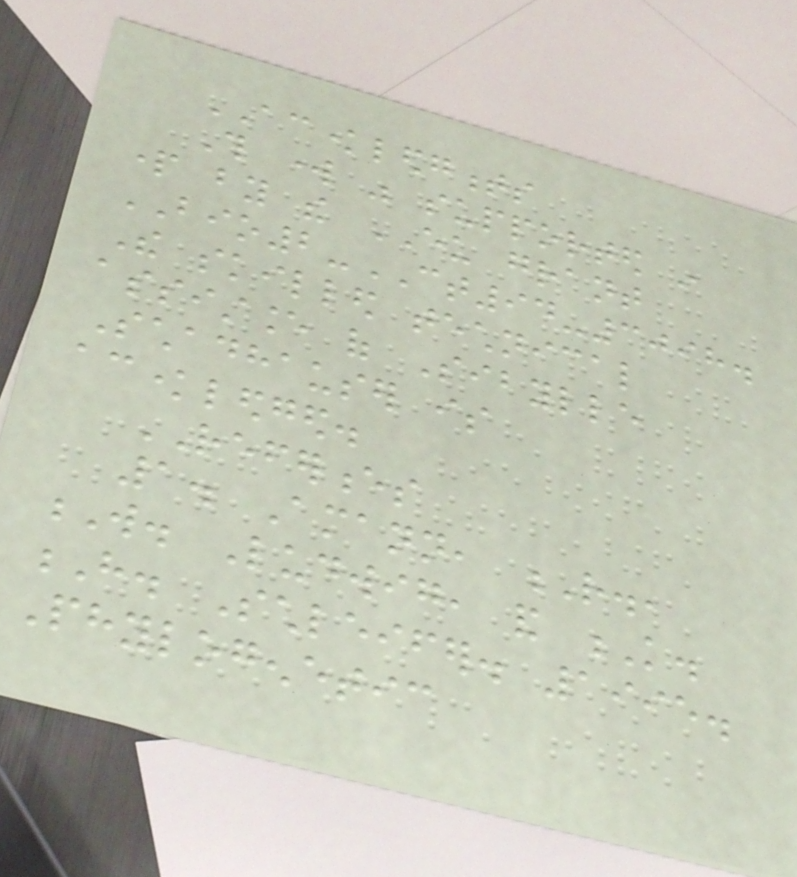ACKNOWLEDGMENTS
This work was supported in
part by the EU grant
BIO2-CT94-3098.
The skilled technical
assistance of Sibylle
Schadhauser is
acknowledged.
REFERENCES
1. Amann, R.,
W. Ludwig, and K.
H. Schleifer. 1995.
Phylogenetic
